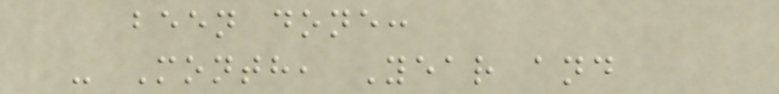been done:
- Month, Year and
